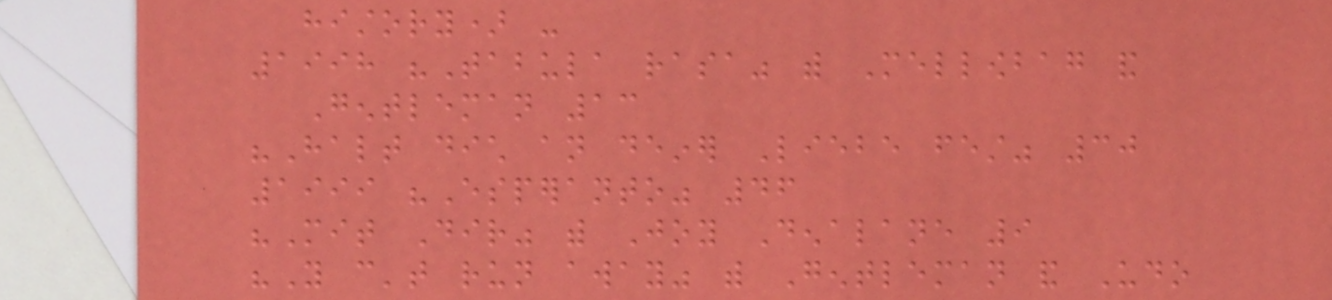history) -
1998 "Tabula rasa" with Mellowbag and
Gentleman 13
"Halt dich an deiner Liebe fest" 30
1999 "Esperanto" 46
"Mit Dir" with Joy Denalane 9
"You can't run away" with Gentleman and Udo
